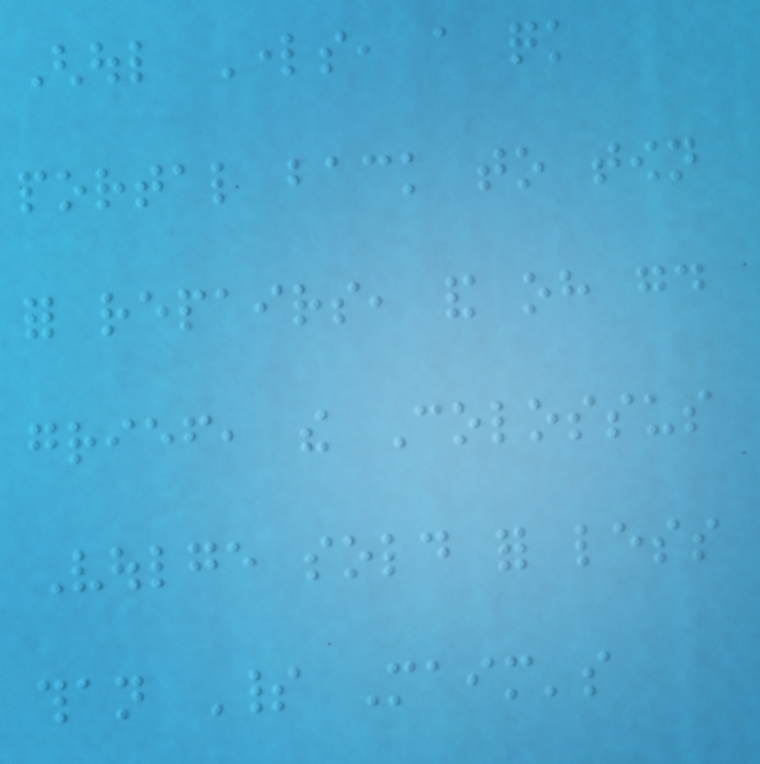Ghoul Lords, a quick
portal back to town
for repairs, and oh good
grief, the Colossus
Voulge sold for less
than Spirit Maim's
